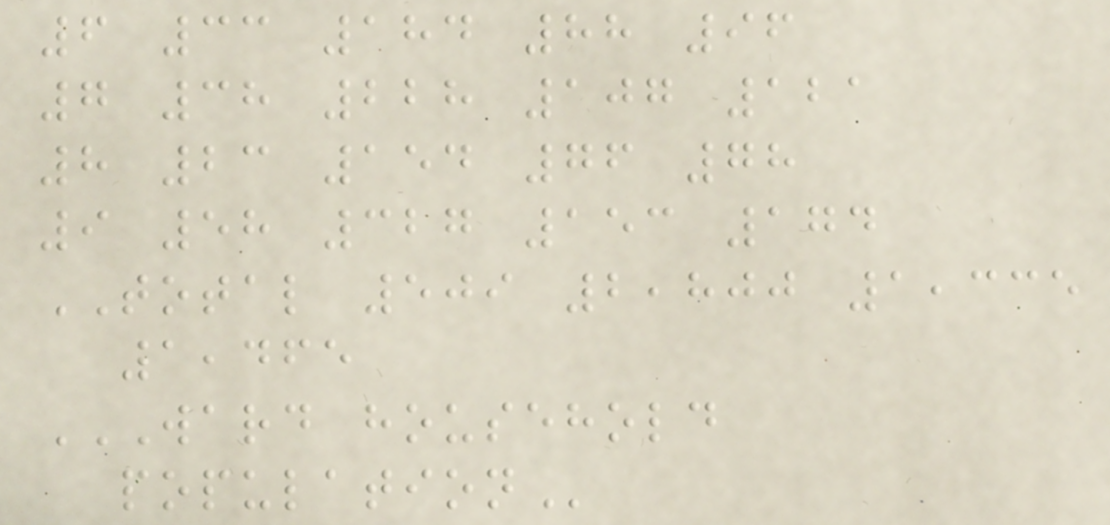6 33 184 88 96
7 38 228 107 121
8 23 154 76 78
9 58 327 153 174
TOTAL 509 2,800 1,335
1,465
WARD HOUSEHOLD
POPULATION
